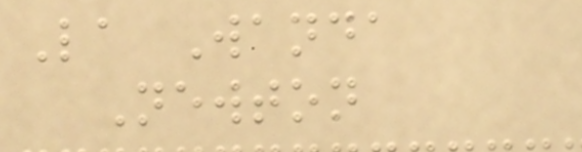La Wanda
Newton
